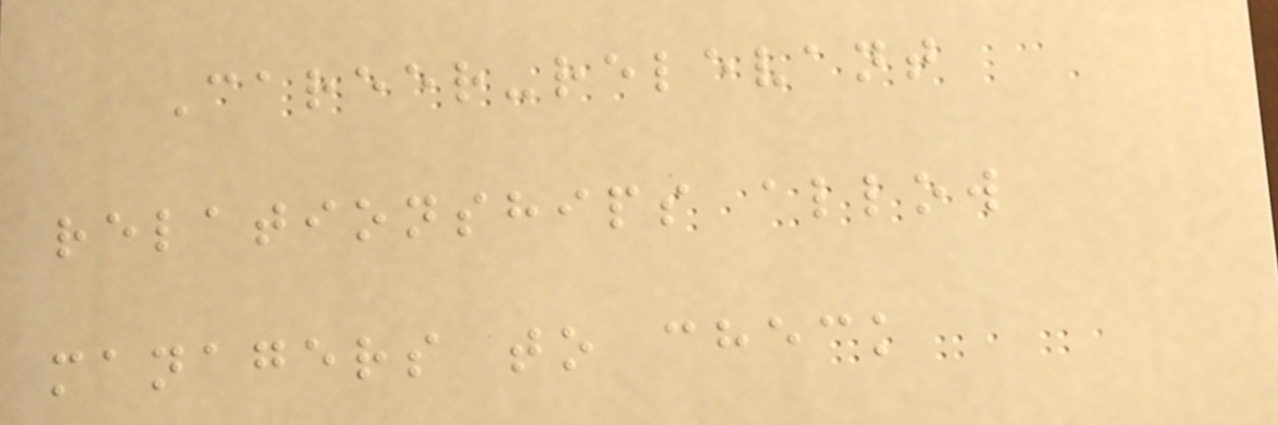Career-relevant
relationships allow
managers to check
